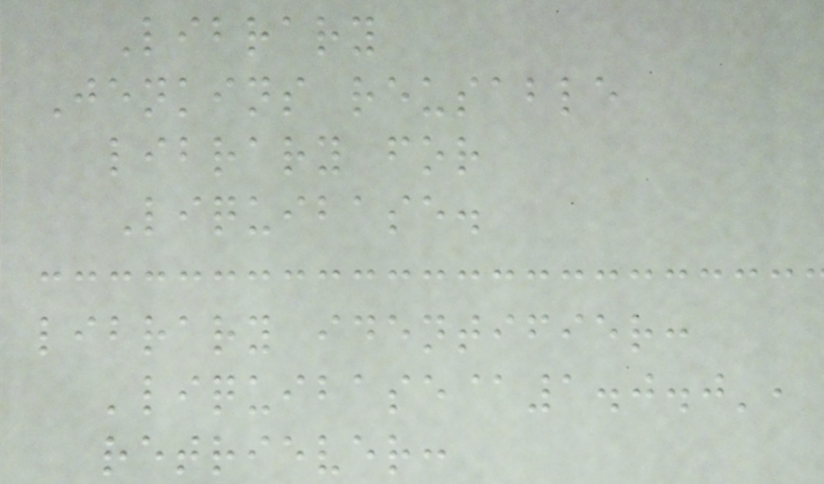Library
Jenkins reusable
library for
Liquibase.
library identifier:
'liquibase@1.0.0',
retriever:
